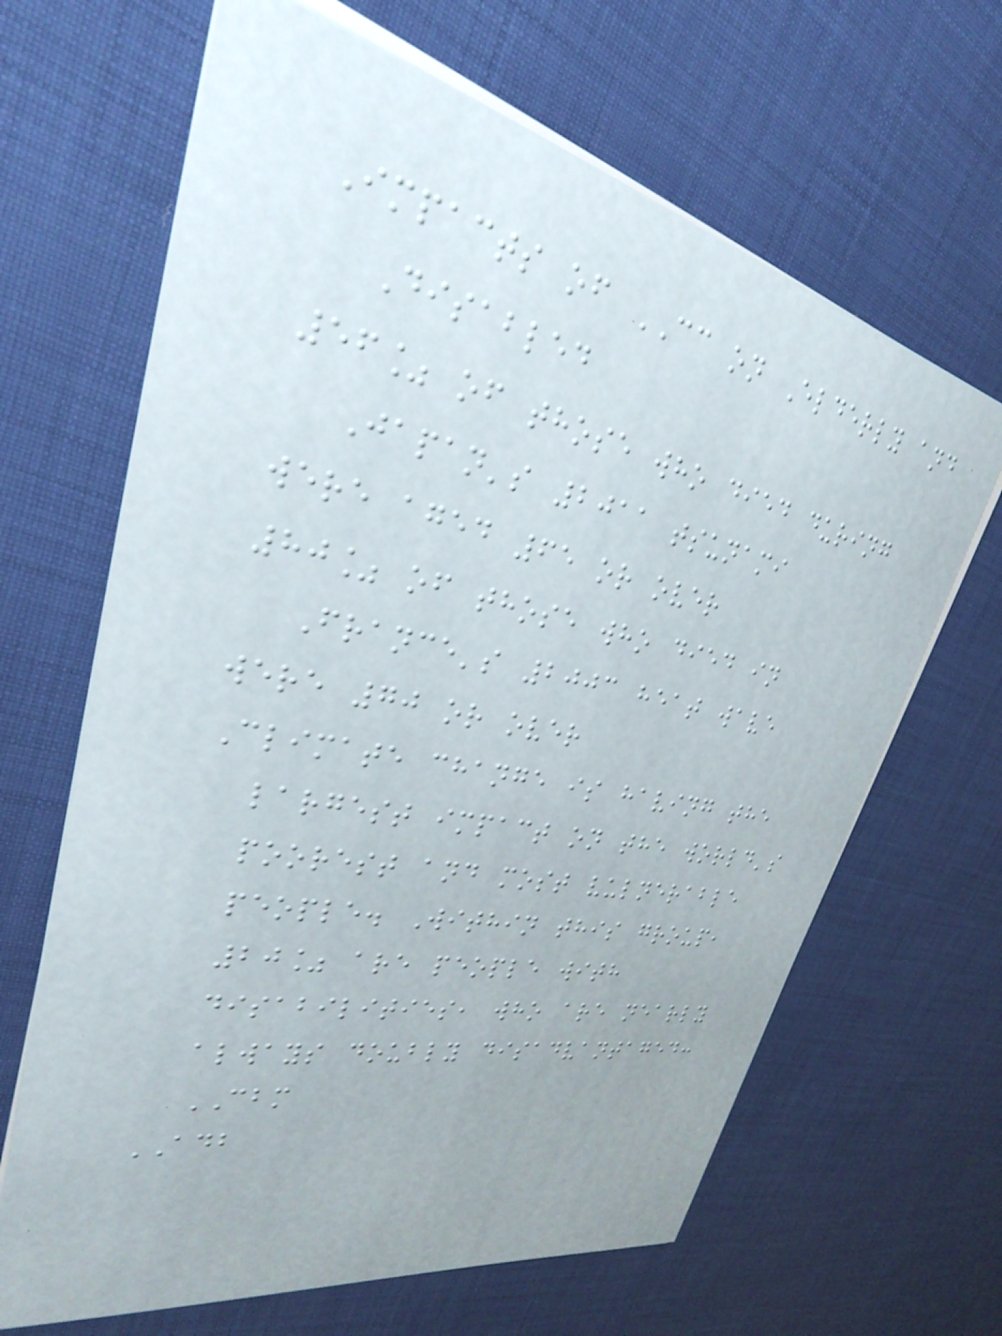Impacts of CC on Elderly and
Disabled
56% of those who died during
Japan's 2011 tsunami
were aged 65 or over
80% of those who died in
France's 2003 heat wave
were 70 or over
Climate change is having the
largest impact on the world's
poorest and most vulnerable
people. Within this group,
20% are people with
disabilities, who are nearly
always doubly disadvantaged:
CBM
ADB
